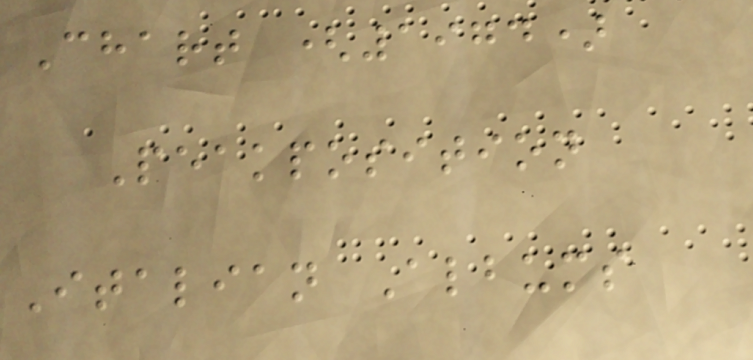Chart (1974)
Peakposition
Italian Albums
